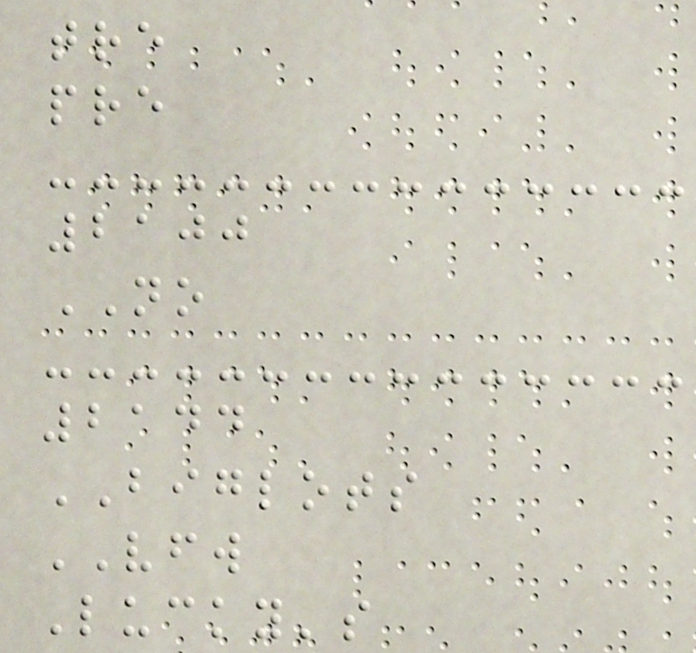tre
pre
2100
NO
2144
BIGLOTS
VFW
Lucky's
